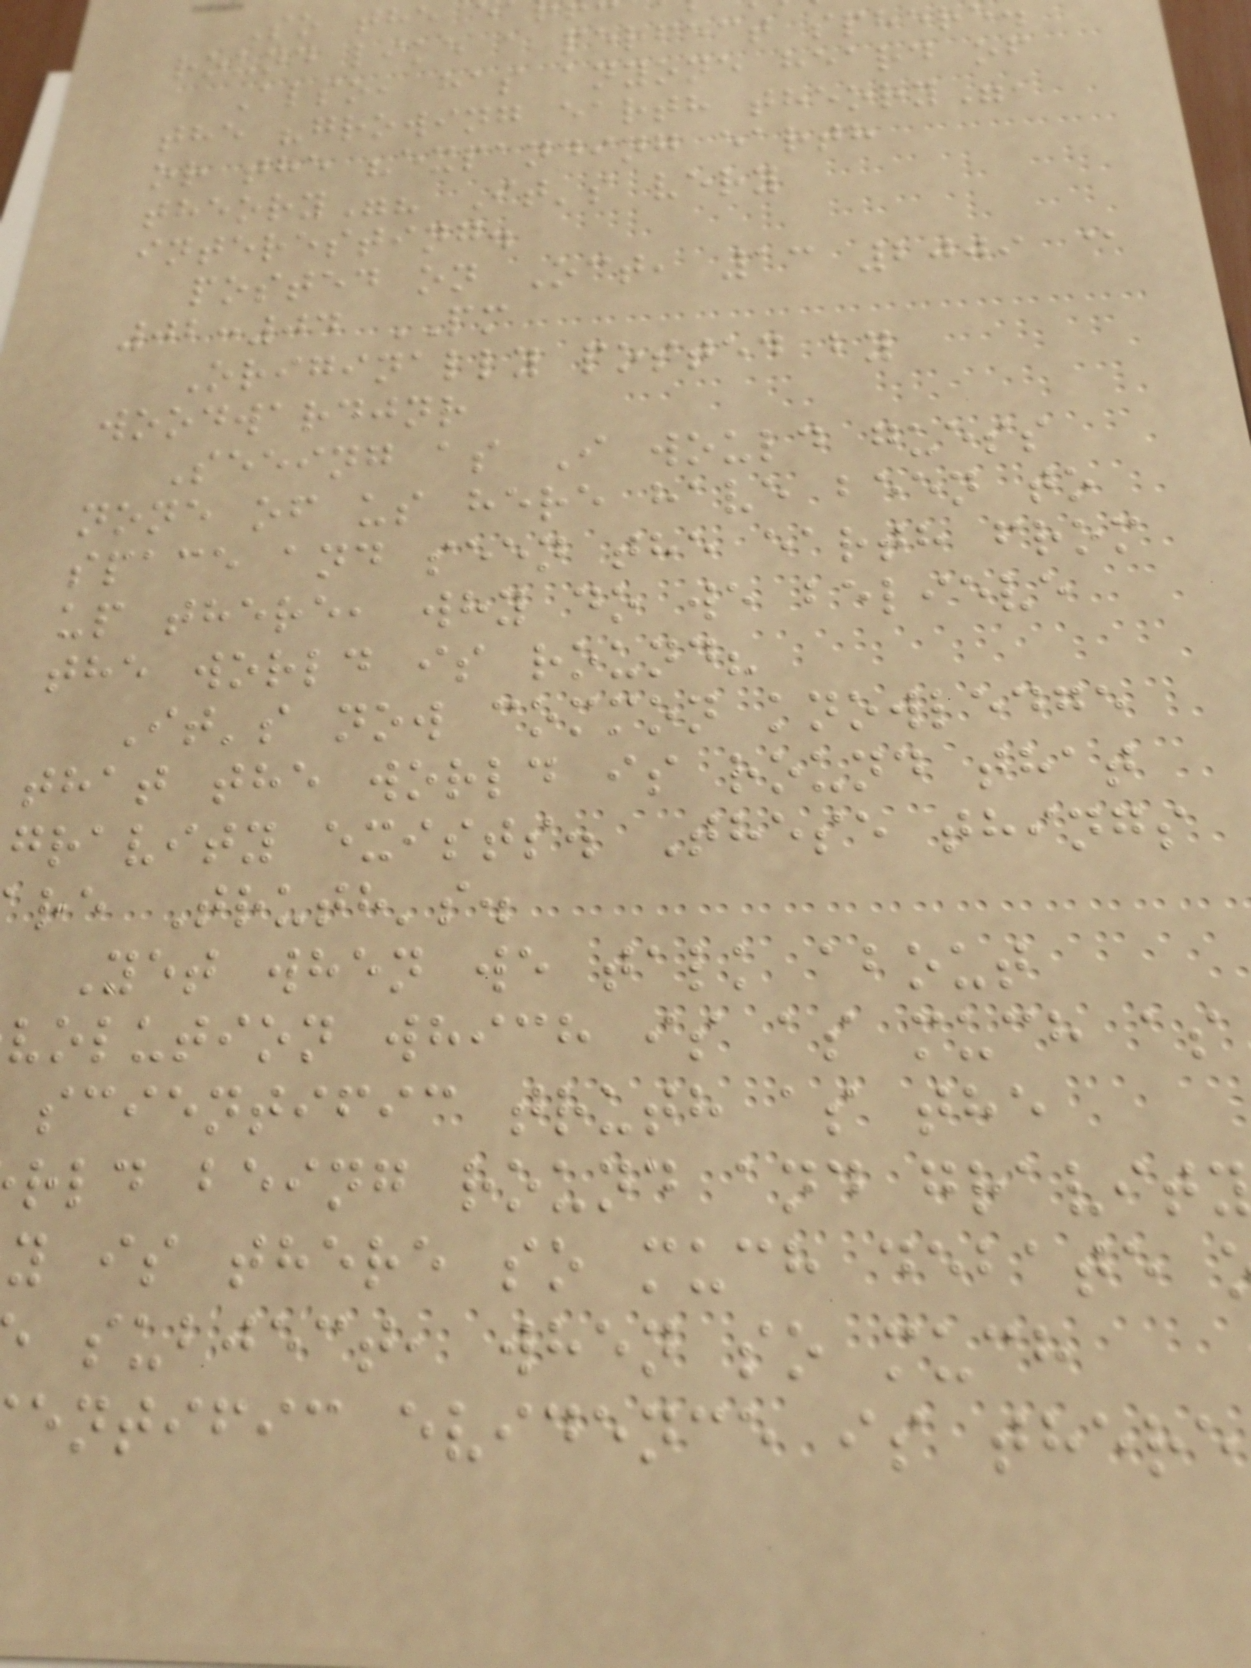So the
round like a perfect sphere
Also, has anyone heard of
the "growing earth theory",
or the "expanding earth
theory"? It's very
interesting.
posted on Oct, 13 2009 @
02:04 PM
Originally posted by
woodwardjnr
Seeing as I would guess
none of us here have been to
space and seen the earth from
up there, why do we believe
the world is round?
It's now common knowledge
that the world is round that
gravity exists. These things
re Truth's.
Yet when we talk about
volution which is as much as
scientific truth as the
rld being round and gravit
y is there so much debate
subject, when so much
entific evidence is there
